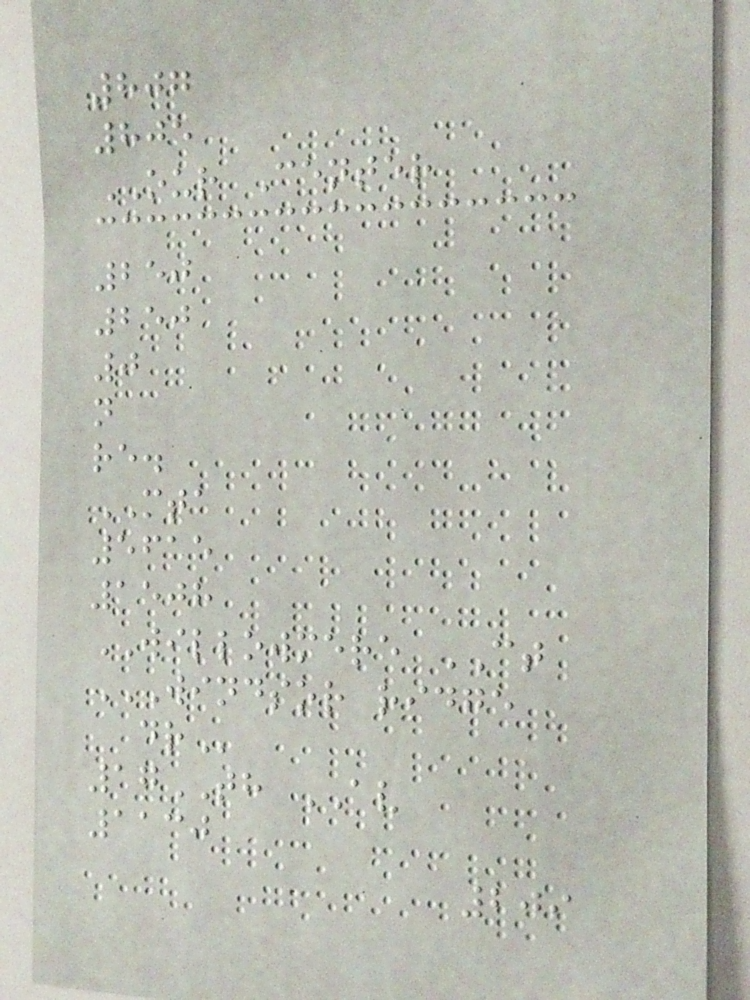807
805
OUR Center
250
250
0
n
re.
MTA
5615
1508
WILLOWMERE CT
WINDSOR RIDGE
DR
17TH AV
1130
209
